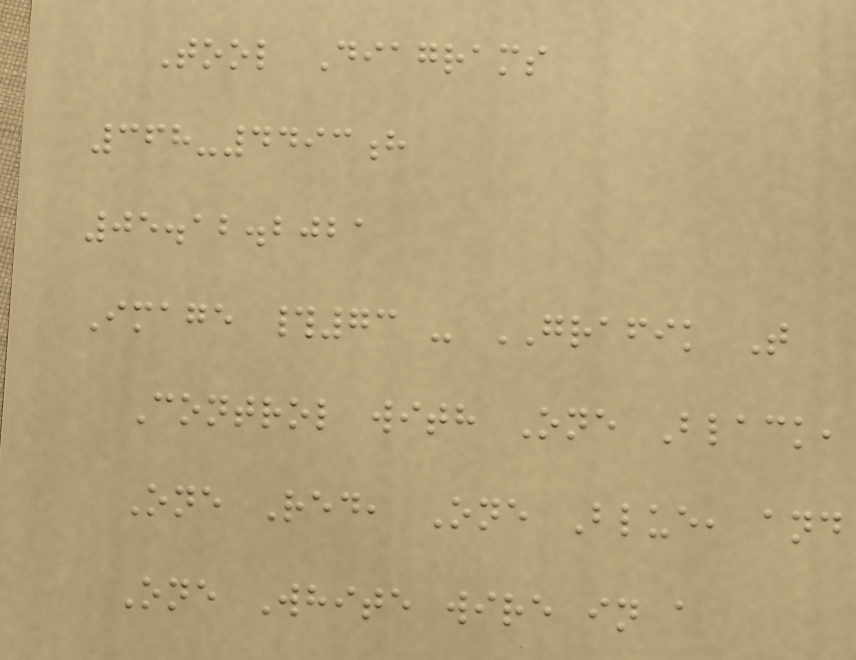Tool Diagrams
368-4493h
05.12.2021
Image #73 - GRAFIK T
Control with One Black,
One Red, One Blue, and
One White wire in a
